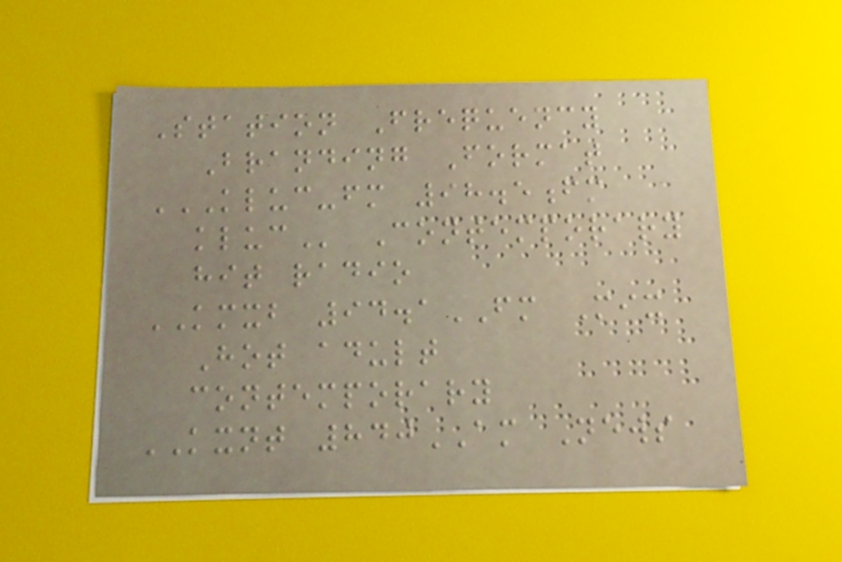Station Frequency
Branding Format
KLUC-FM 98.5FM
KLUC Contemporary
hit radio
KMXB 94.1FM Mix
Hot adult
contemporary
KXNT 840AM News
